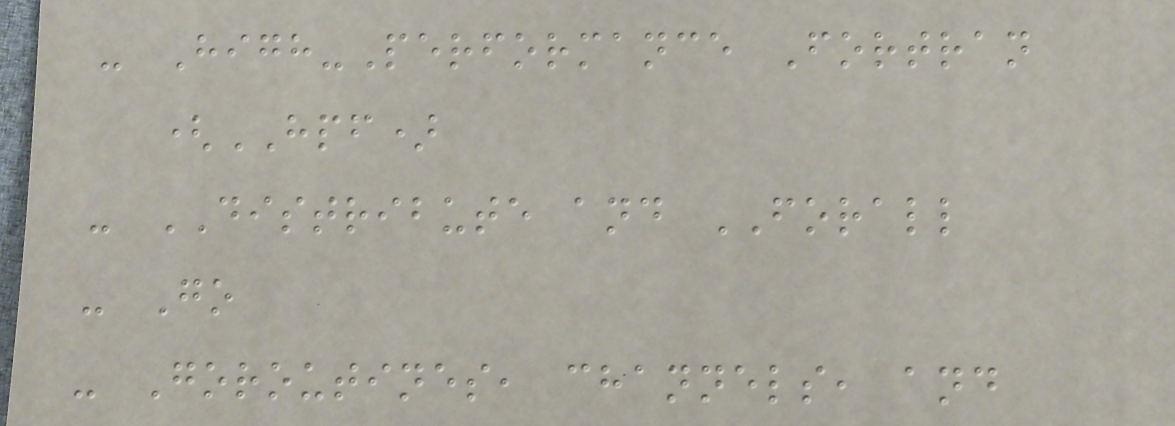- High-Performance Fortran
(HPF)
- DISTRIBUTE and FORALL
- Go
- Goroutines, channels, and
